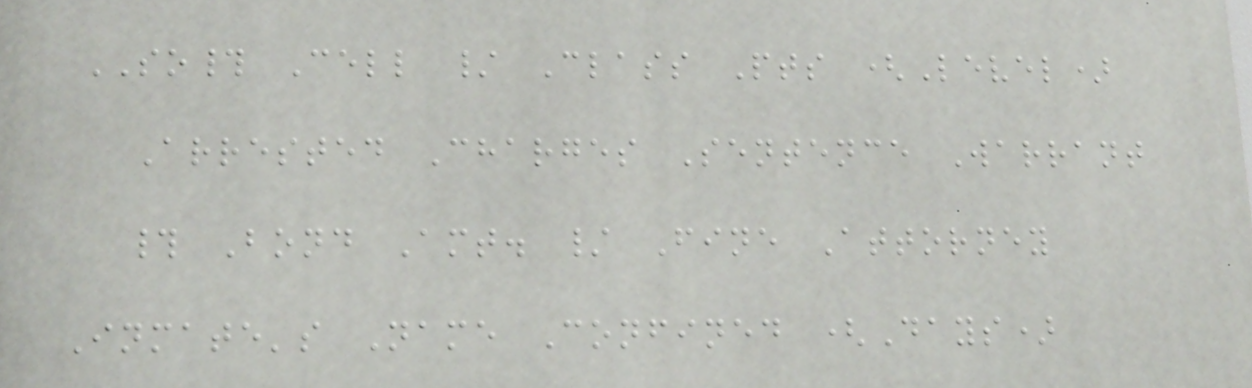SO# Cell / Class Pts (Level)
Arrested Charges Sentence Warrant
# Bond Amt. / Fine Attorney
Inmate's Name Confined (Days)
